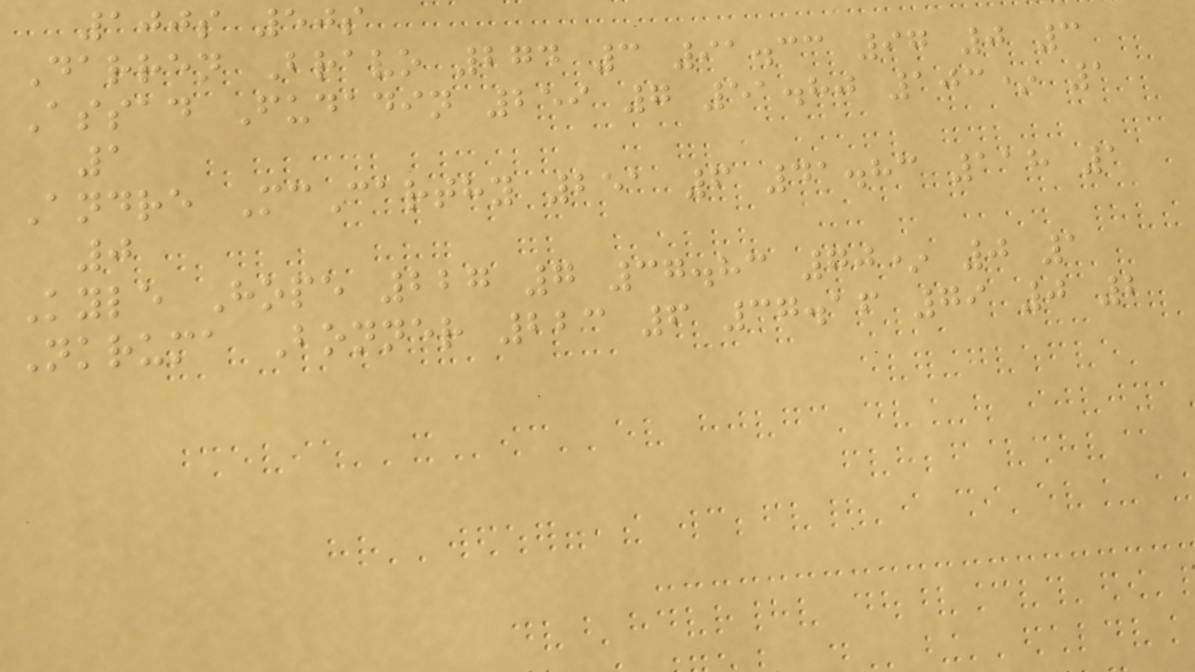100s 50s
Darren Bravo 274 3 91.33 97 0 3
Assad Fudadin 259 7 51.80 103* 1
1
Andre McCarthy 251 6 41.83 118 1
0
Kyle Hope 227 7 37.83 70* 0 1
Nkruma Bonner 223 6 37.16 79 0 2
